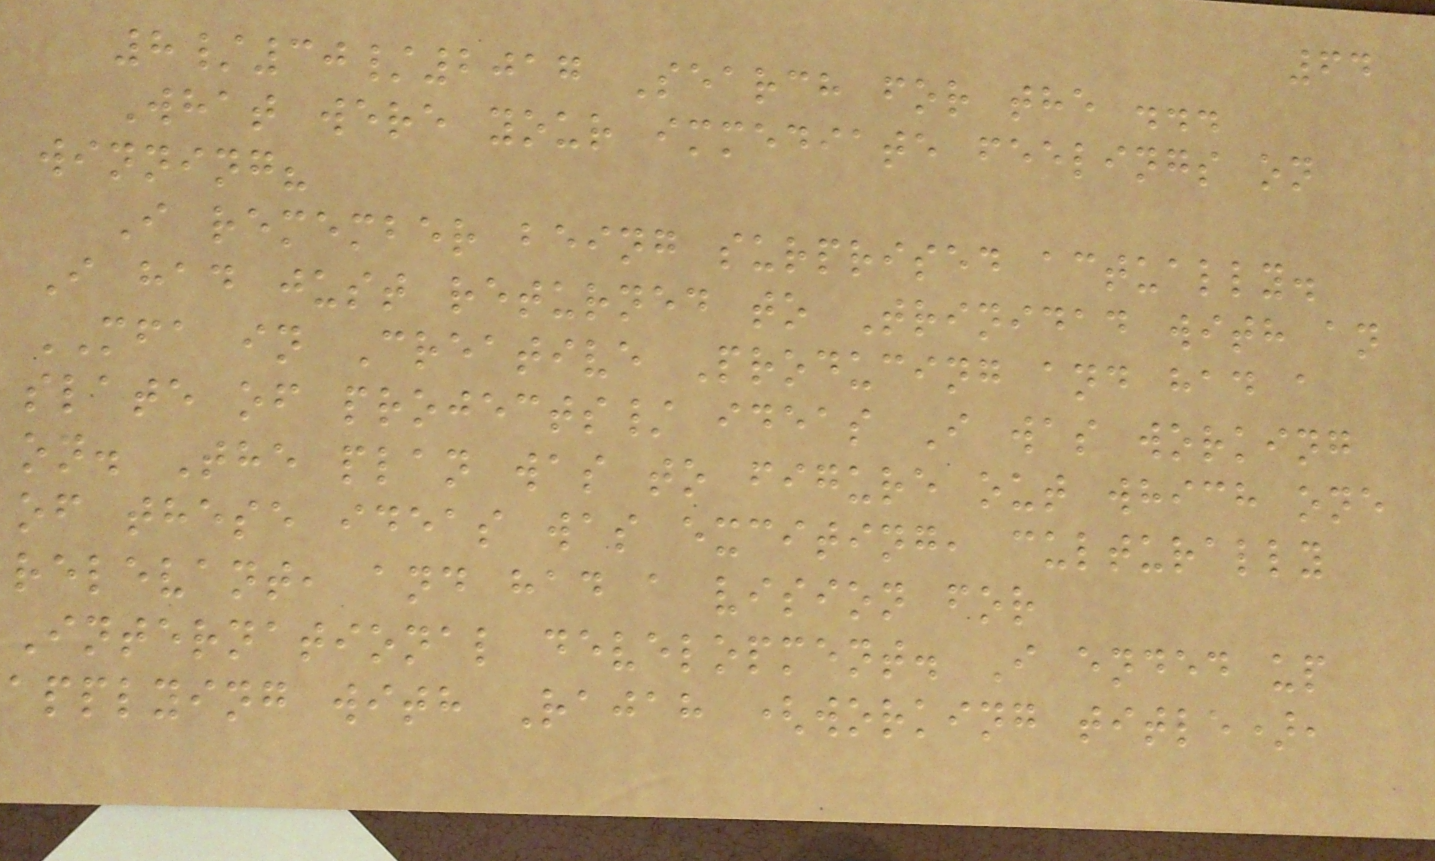64
8/30/2017 Search for the ...
What were your immediate feelings on
winning?
I remember being surprised actually.
I had just returned to Trinidad with an
MFA in Creative Producing and had a
slate of projects/ ideas I was working
on. The plan was to figure out which one
of these ideas was exciting, culturally
relevant, and had a vision for
International development. I ended up
applying with Rajah (working title),
